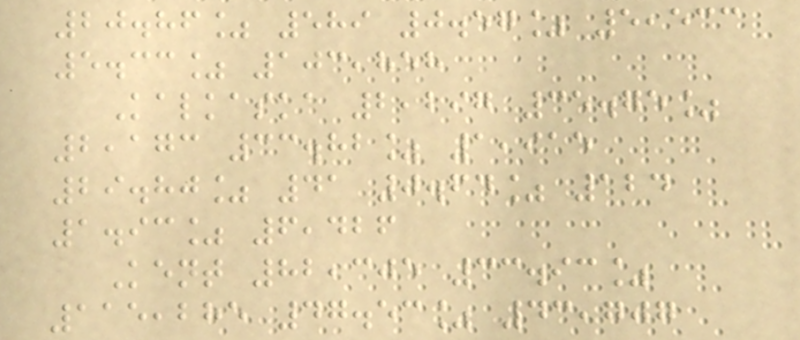20.86% 589 0.57% 5,533
5.33% 103,858
Kalkaska 2,297 35.75%
2,173 33.82% 1,915
29.80% 41 0.64% 124
1.93% 6,426
Kent 82,305 33.93%
115,285 47.53% 43,707
